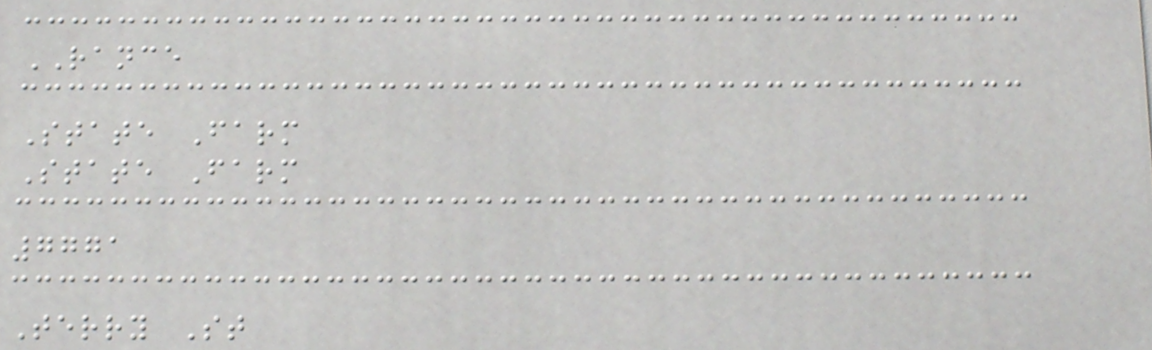RANCE
State Farm
State Farm
7771
Terry St
